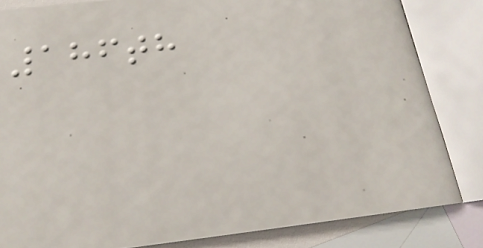186th
